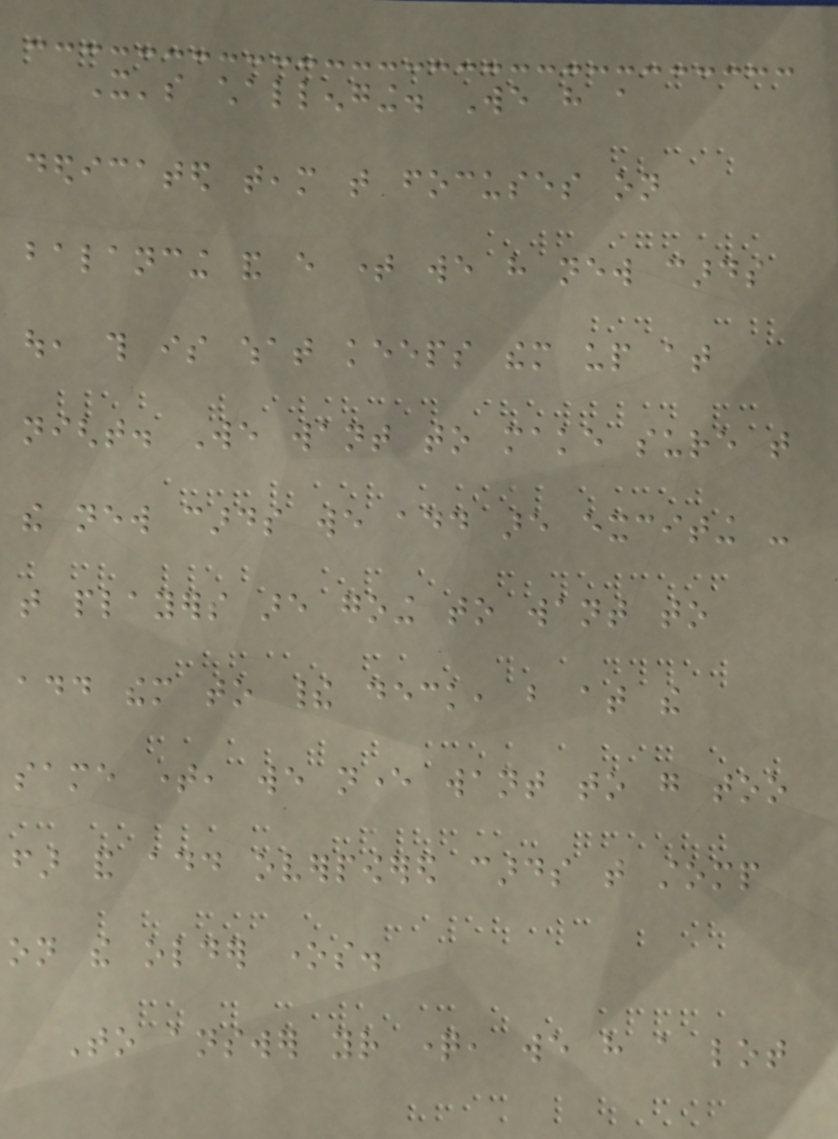It's challenging. We have a
dedicated team that focuses on
balancing and every time we have new cards
out, this is what keeps them up at
night. We want to make sure that
the new cards we add are exciting -
that players are going to want to
add them to their deck, but at the
same time, we never want to go too
far and add overpowered cards that stomp
on the older ones.
To answer your question, we have a lot
